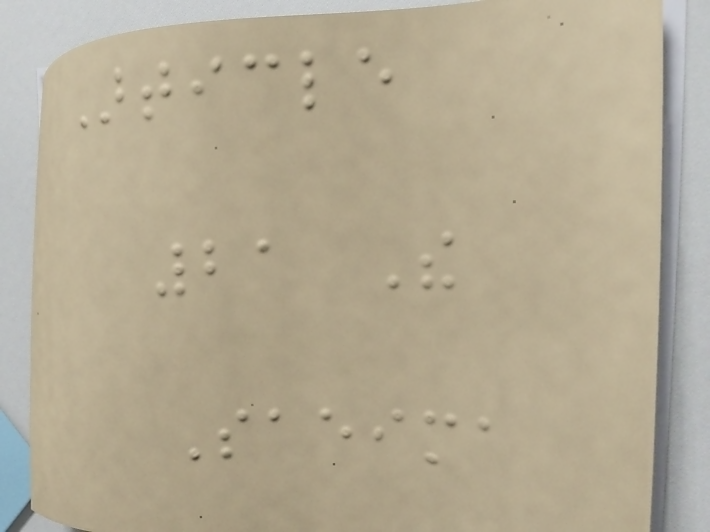Article
21 The
Saeima
